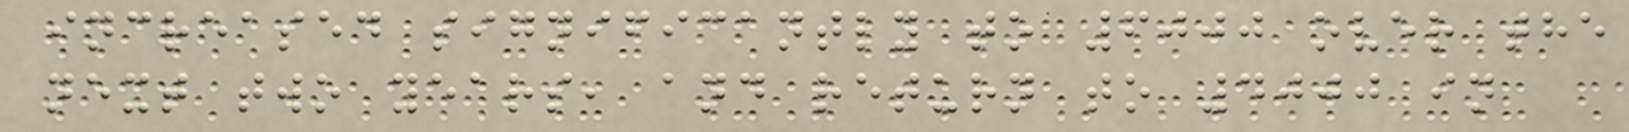increased significantly to 6000 over the
next two years, and return to 4000 in
